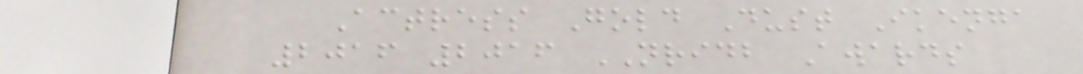Actress Gold Dust Ikenga
2016 2016 NRIDB Awards
